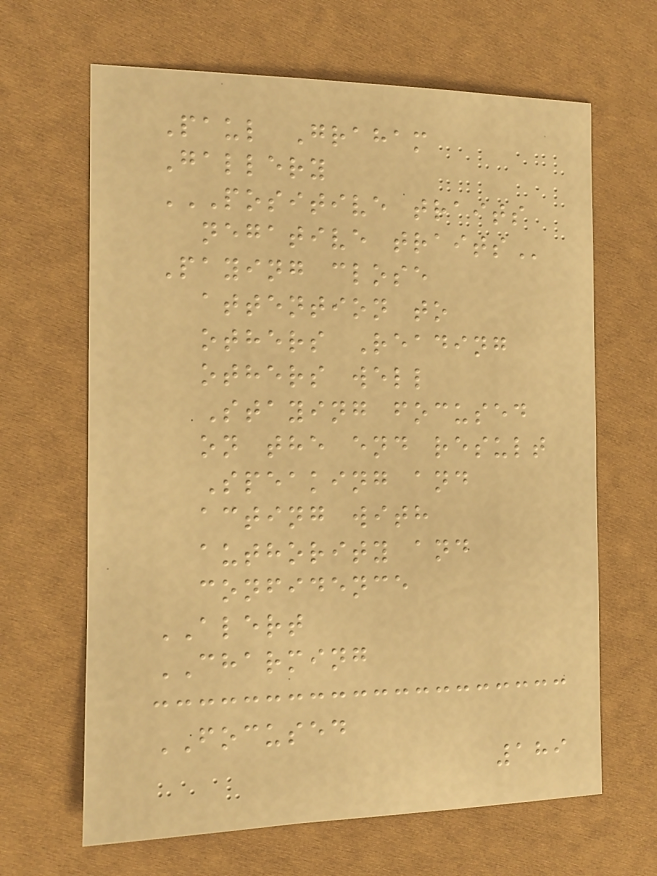Paul Graham
Gallery
POSITIVE TRAITS
NEGATIVE TRAITS
Paying close
attention to
others Reading
others well
Staying focused
on the end result
Speaking and
acting with
authority and
confidence
ALERT
CHARMING
FOCUSED
189
